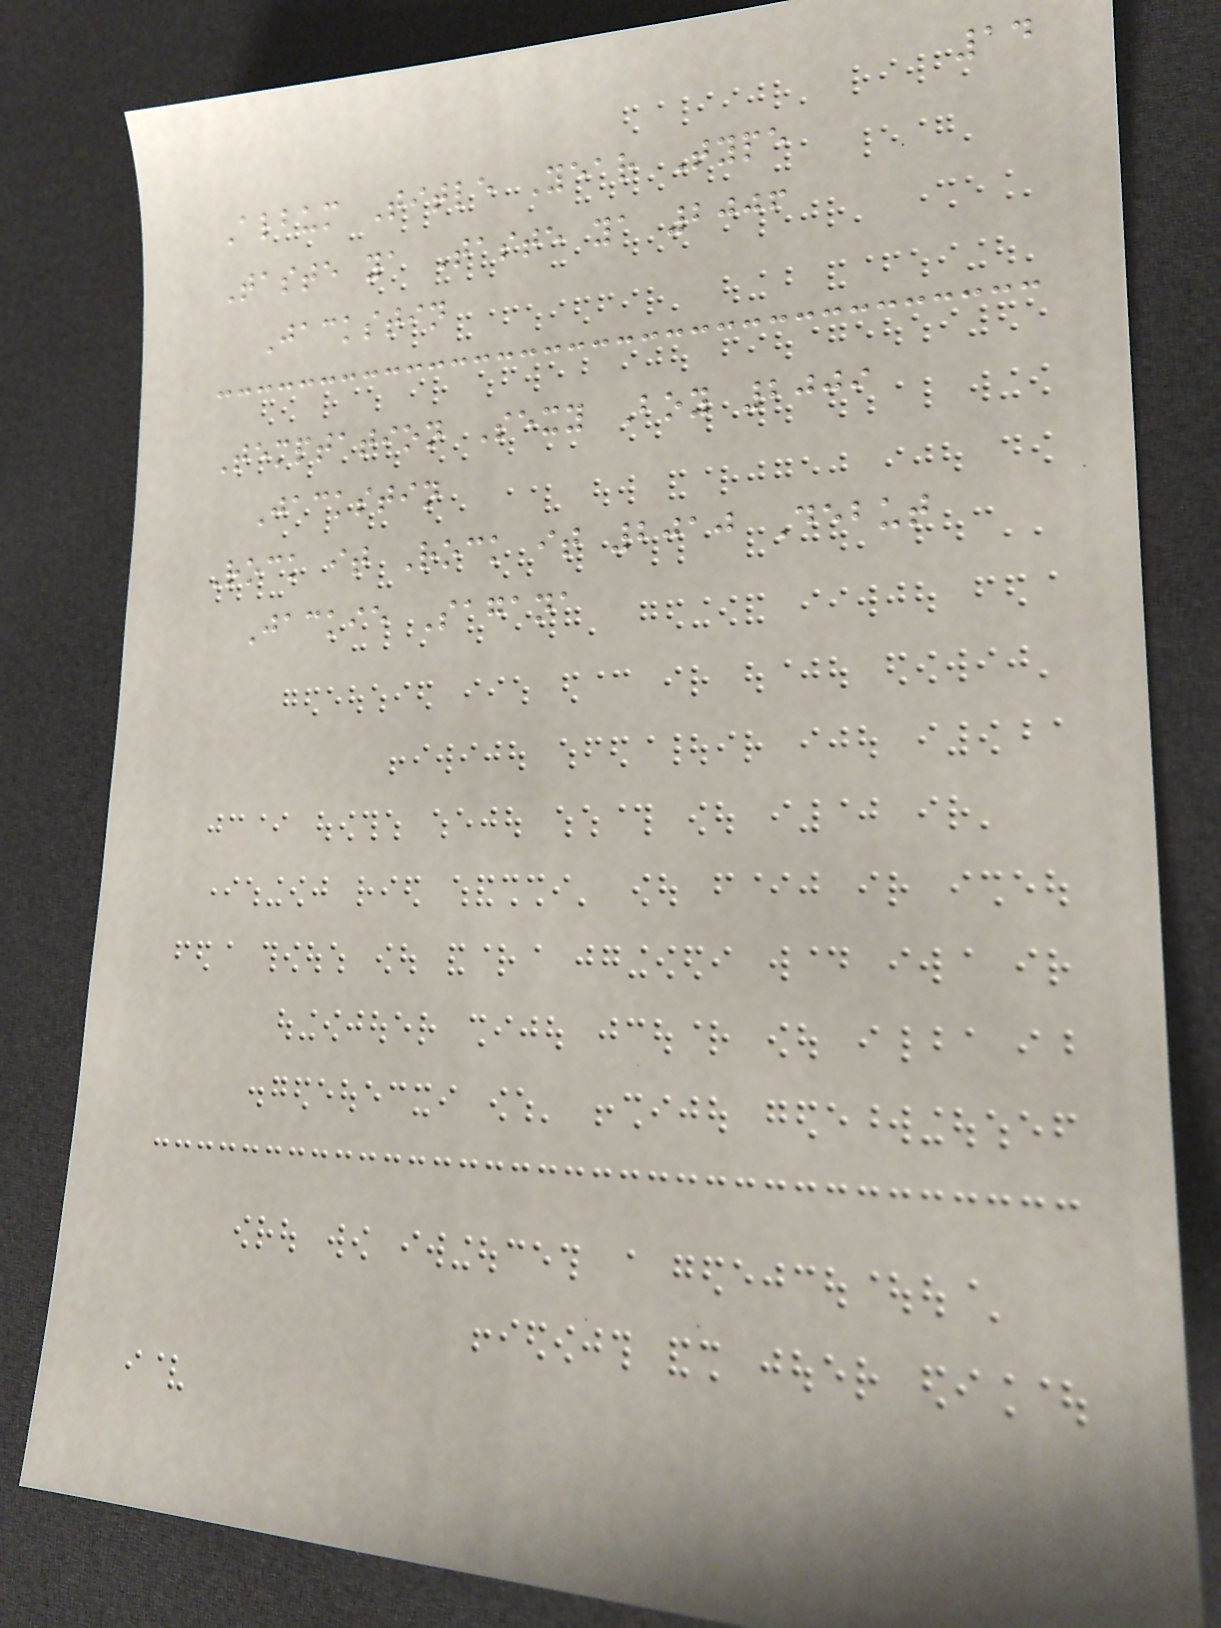14
Album Title Year Type
Taste ya Taste ya 2006
Jackstin
Temptation Sexy Boy 2009
Jackstin
Rock it Rock it 2010 Debut
Jackie Sagana
